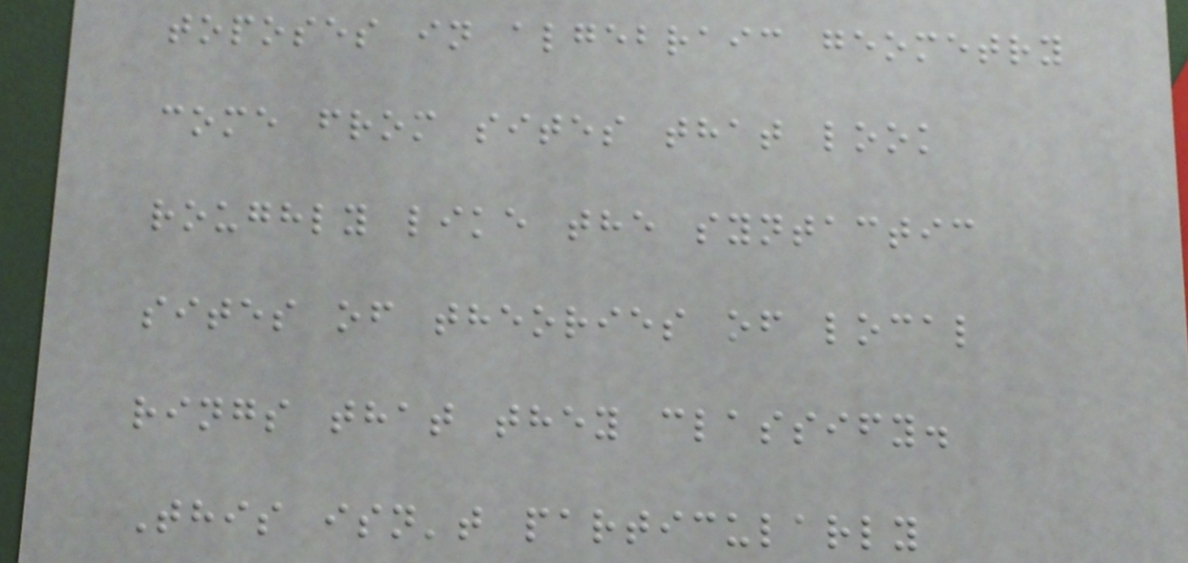toposes in algebraic geometry
come from sites that look
roughly like the syntactic
sites of theories of local
rings that they classify.
This isn't particularly
